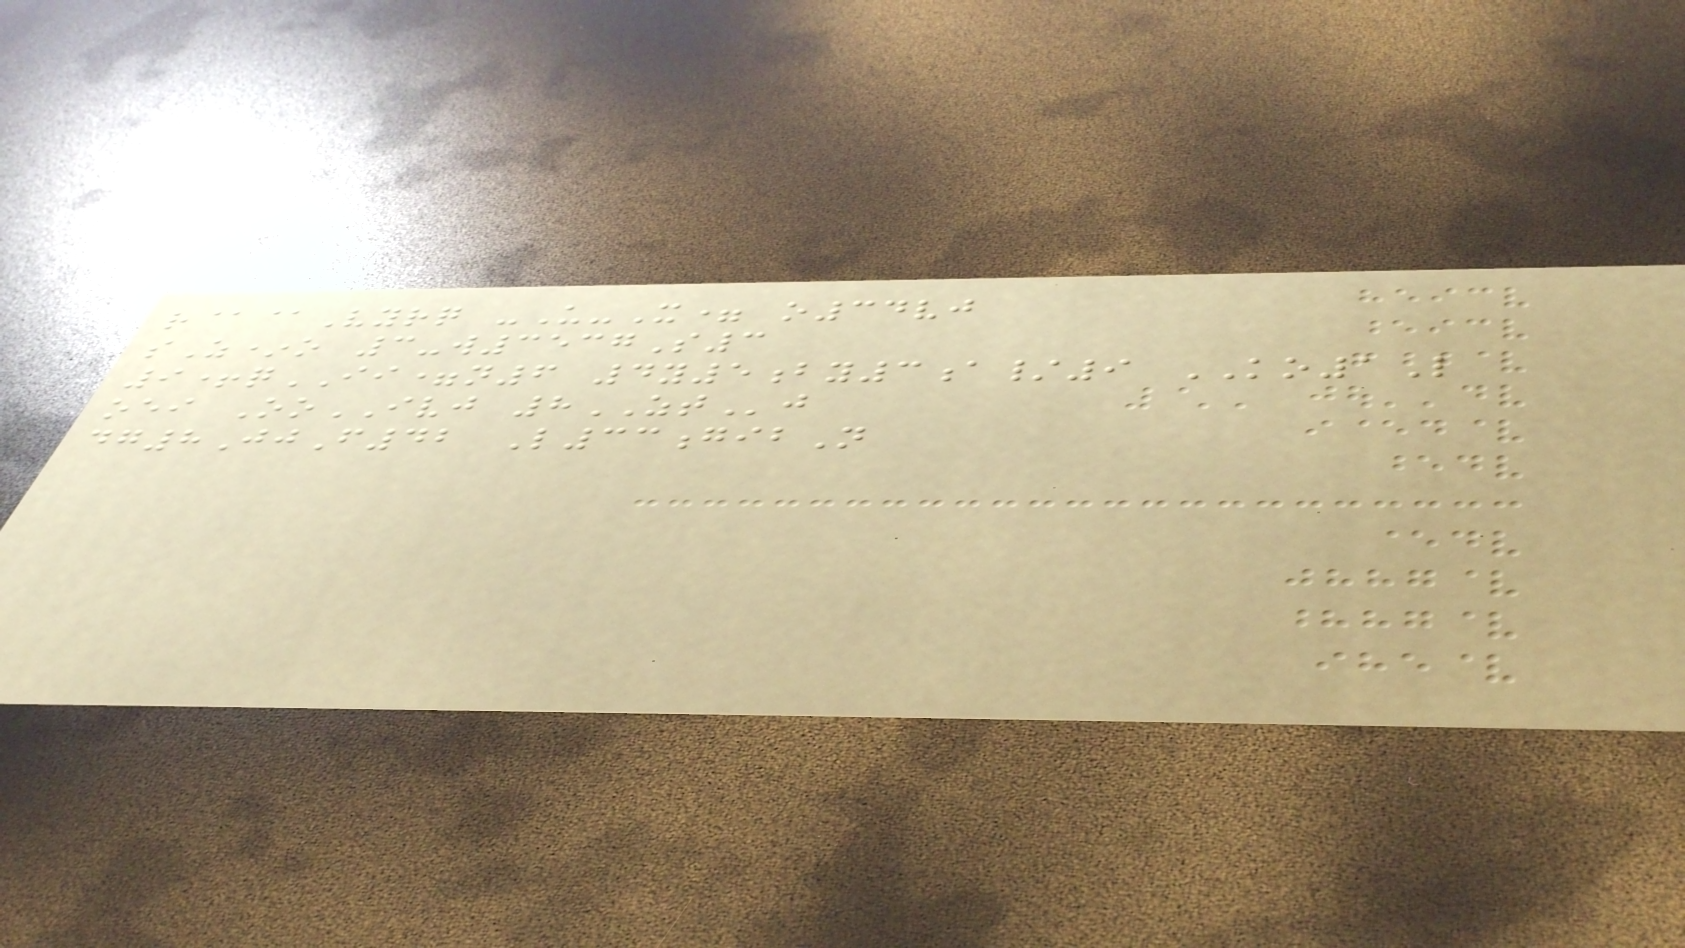r@@Vyrq -U-X= o34vj
sZ*o 3-w3537S3
9+qII=n6 4y5by3a/9 KO1L
oei OoIVJ 8ZTj
dg8JjF42 L33gibN
